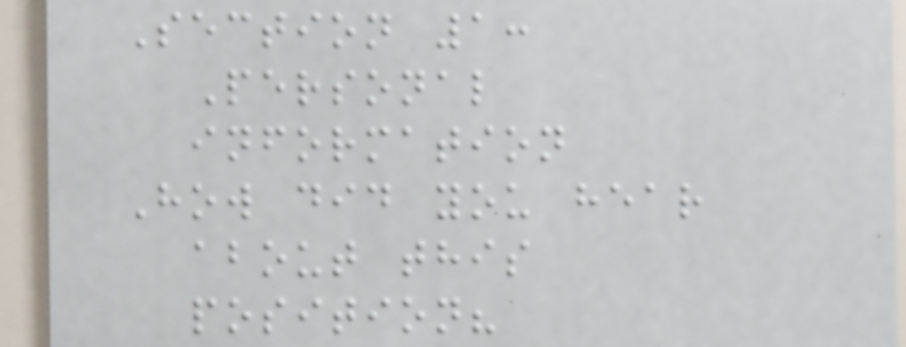Section 1:
Personal
information
How did you hear
about this
position?
